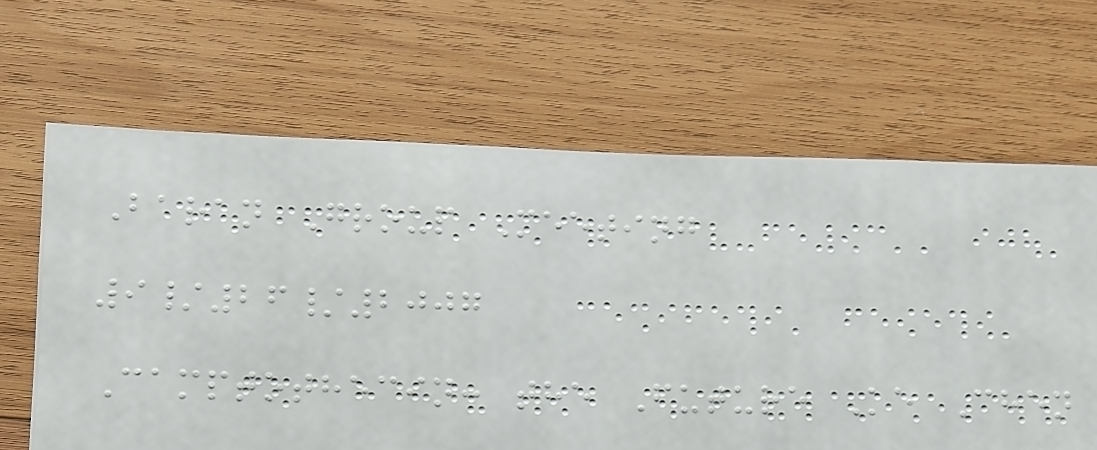Baran Group Meeting
9/26/2007
Camptothecin: the Future Ke Chen
